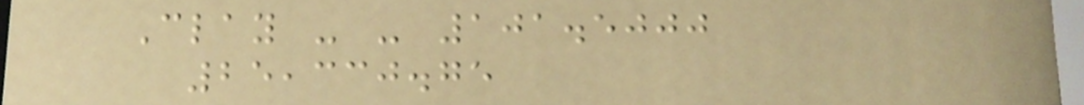Clay - - 101.5000
25,330.75
